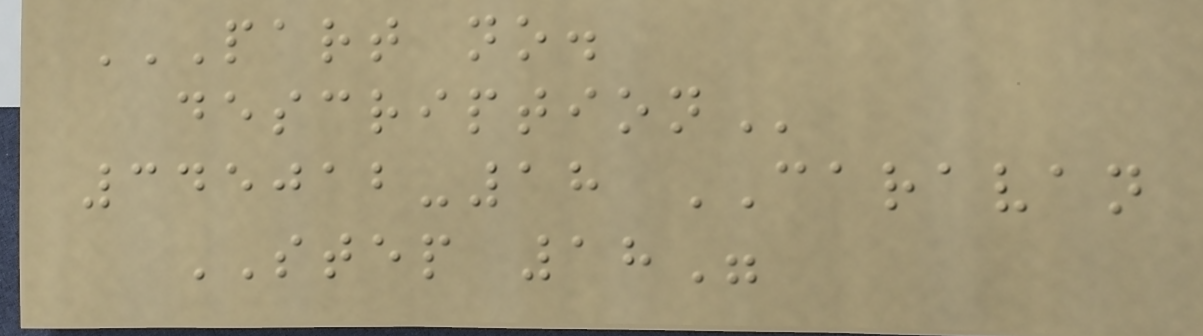PART NO.
DESCRIPTION
345012-18 CARAVAN
STEP 18"
